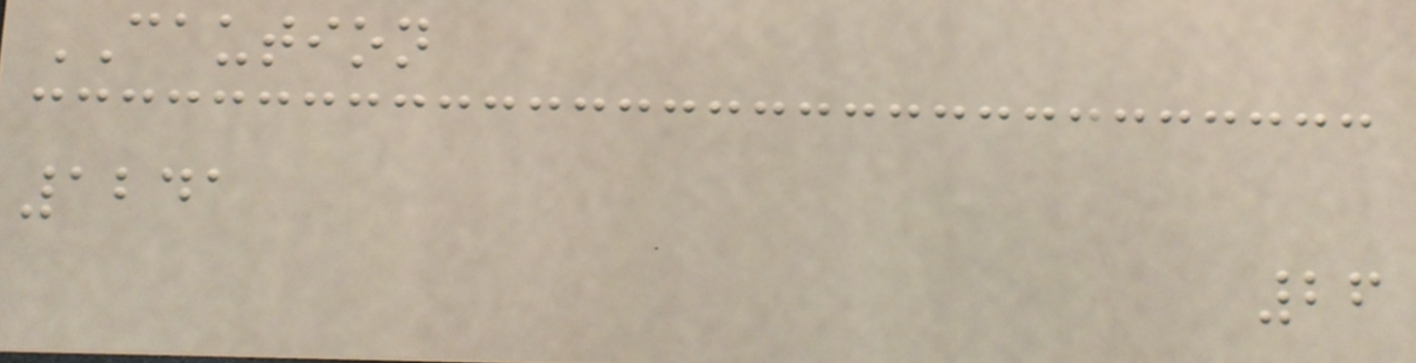CAUTION
1241
26
